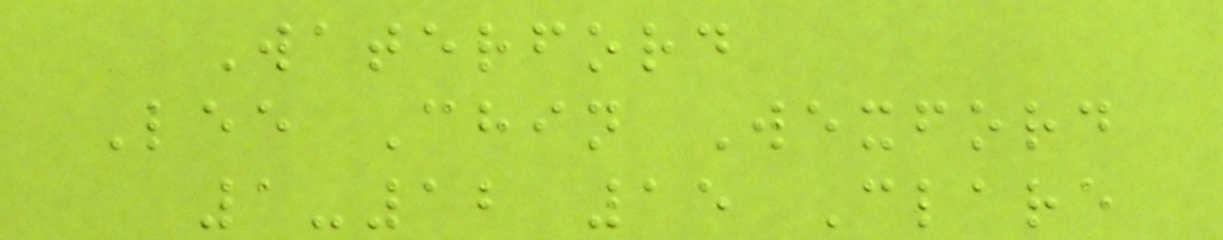Waterford
Lee Chin Wexford
1-12 15 Clare
